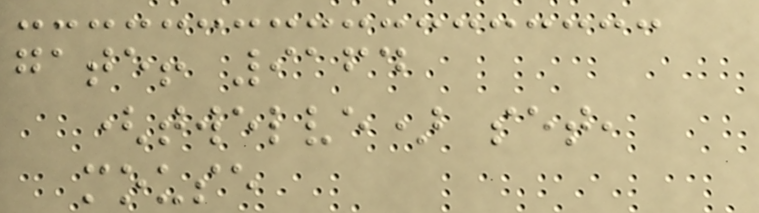gate! 9164
(twelve) set,
mouse
